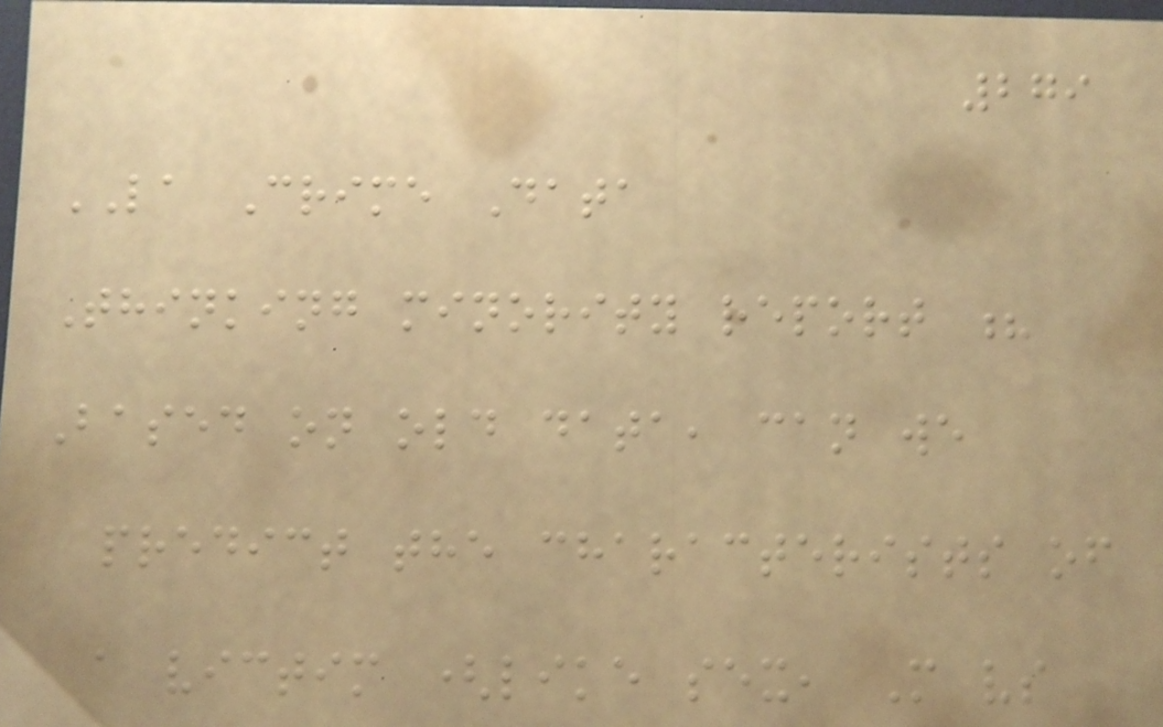279
LA Crime Data
Thinking minority report ?
Based on old data, can we
predict the characterists of
a victim (like sex, M vs
